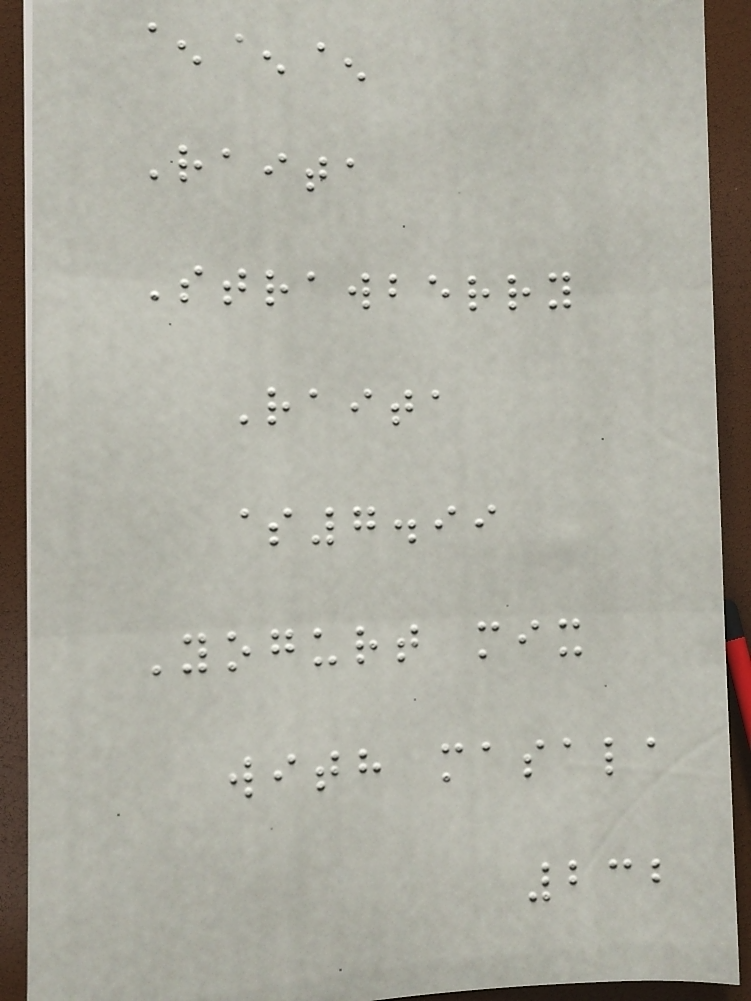^^^
Raita
Strawberry
Raita
$7.99
Yogurt mix
with masala
232
